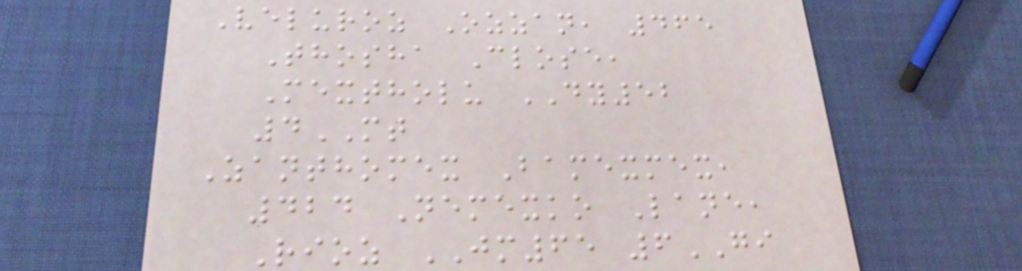Veluroz Ozzan, 465
Thosha Close,
Mextholu DY52
4MT
Zanthomex Bamexmex,
424 Nemexko Lane,
Rioz JM65 6GI
